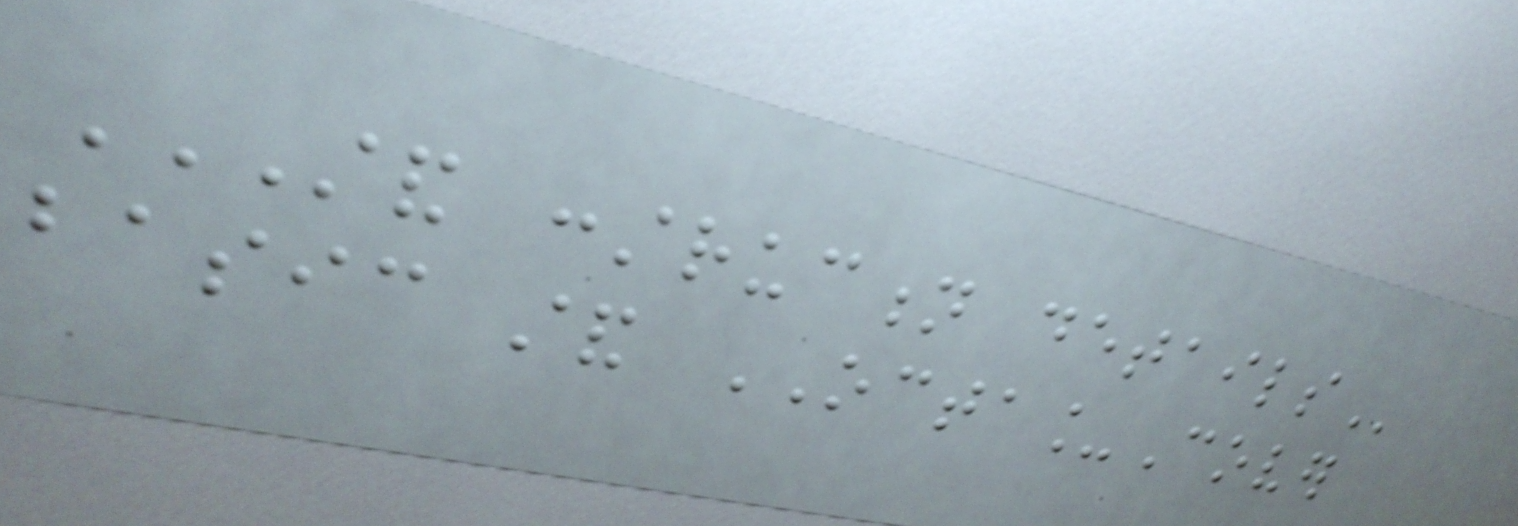STAND CONSTRUCTION DETAILS
basic stand OCTA_Cover
